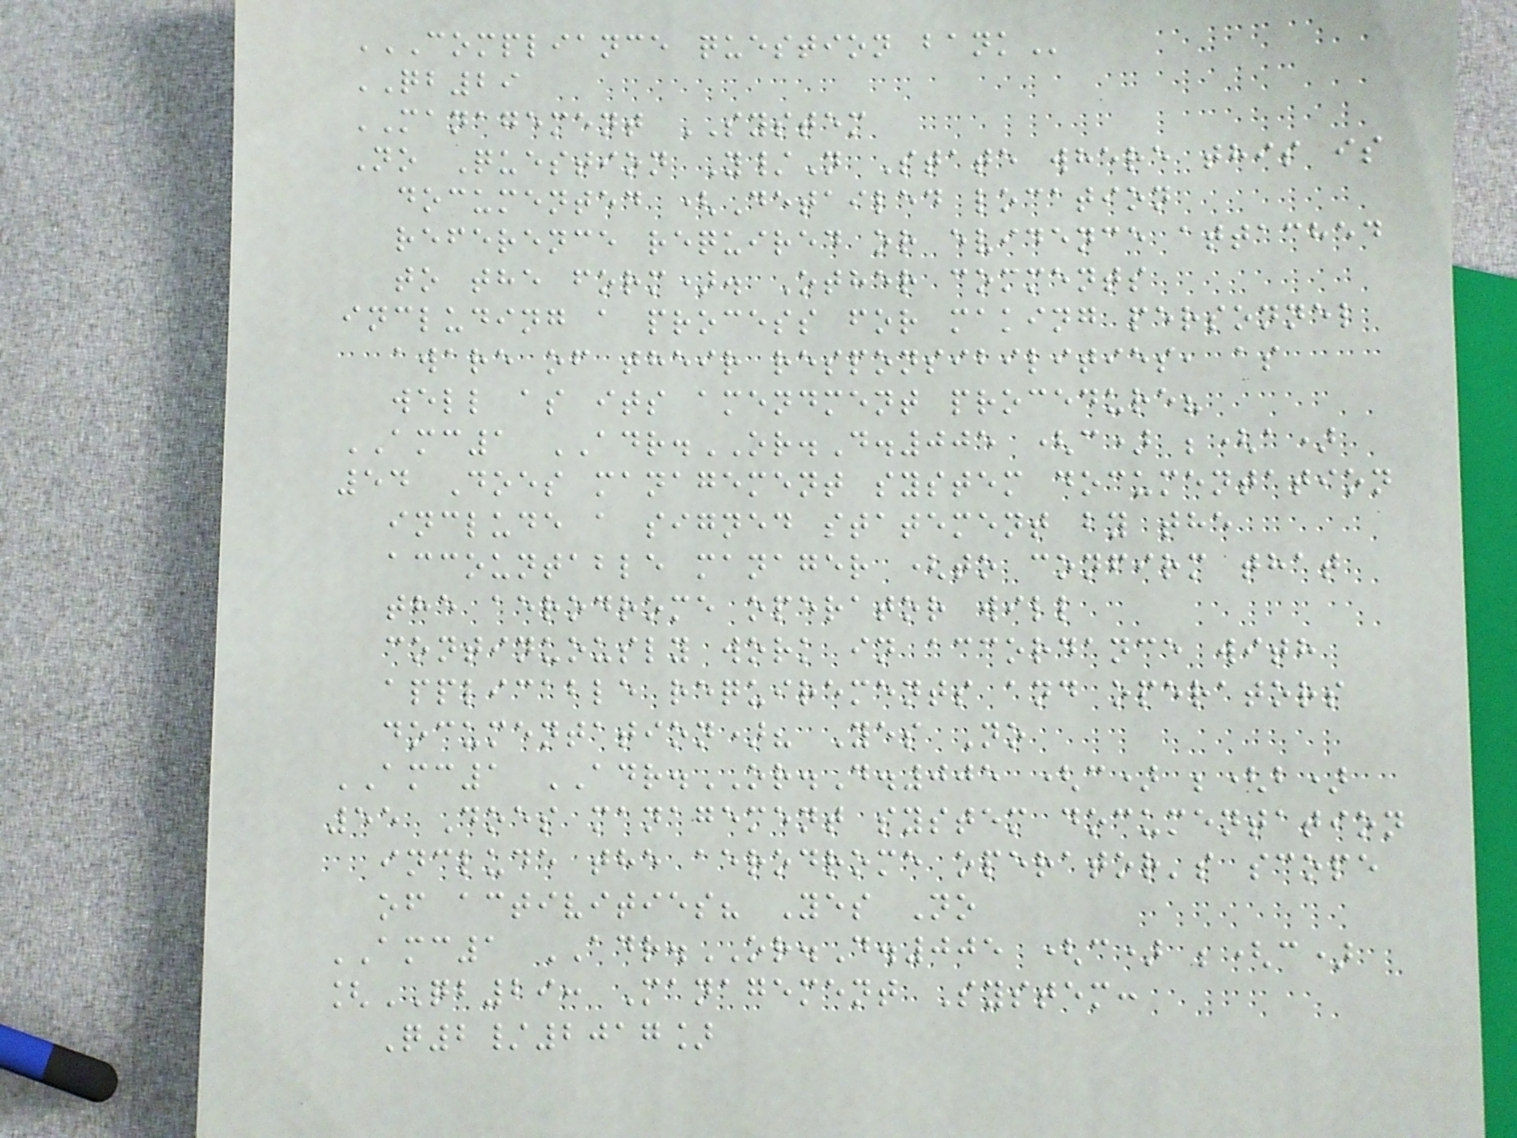COMPLIANCE QUESTION BANK
QB29
MANAGEMENT SYSTEM
No Question Y/N State where this is
documented (Detailed location
reference required or evidence attached
to the form). Other comments
including a process for making personnel
aware of their responsibilities, as
well as its amendment procedure?
AMC1 ADR.OR.D.005 (c) ;(a)
54 Does management system documentation
include a signed statement by the
accountable manager (to confirm that
the aerodrome operator will
continuously work in accordance with
applicable requirements and operators
documentation)? Yes No
AMC1 ADR.OR.D.005 (c) ;(b)
55 Does management system documentation
include the aerodrome operator's scope
of activities? Yes No
AMC1 ADR.OR.D.005 (c) ;(c)
[QB29: Management System:
Q2/2017]
